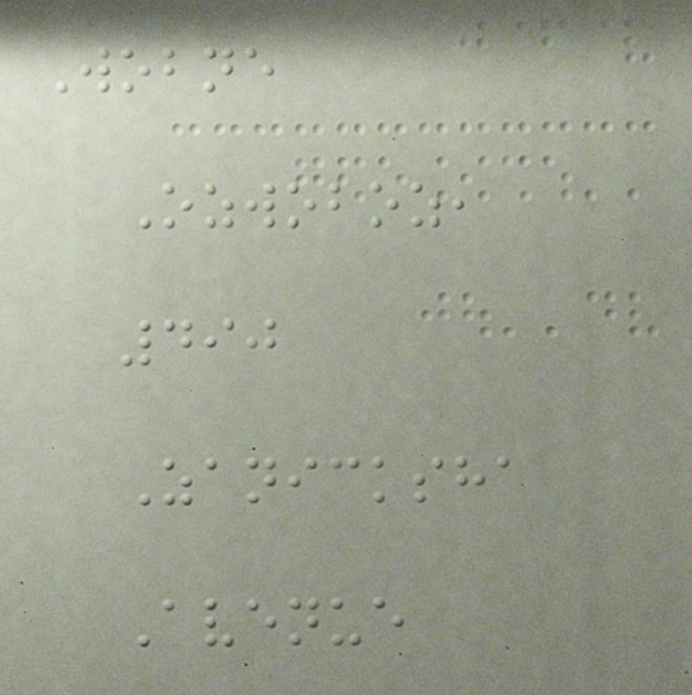Wobne
Ozwoboz,
490
Zanicksha
Avenue
